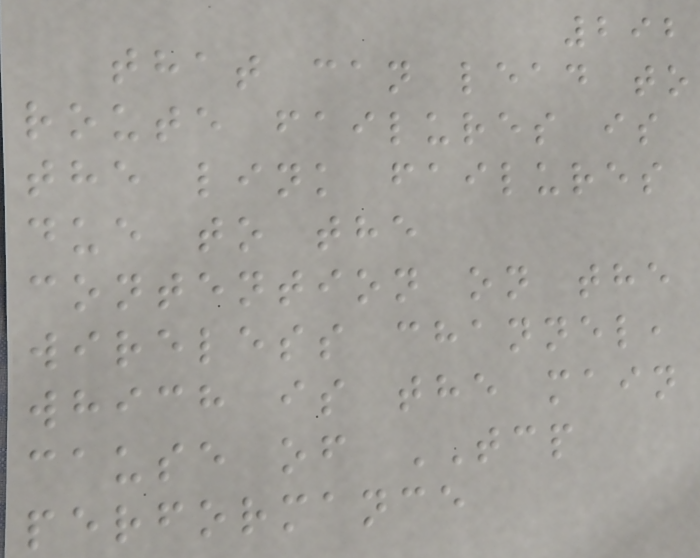292
that can lead to
route failures is
the link failures
due to the
contention on the
wireless channel,
which is the main
cause of TCP
performance
